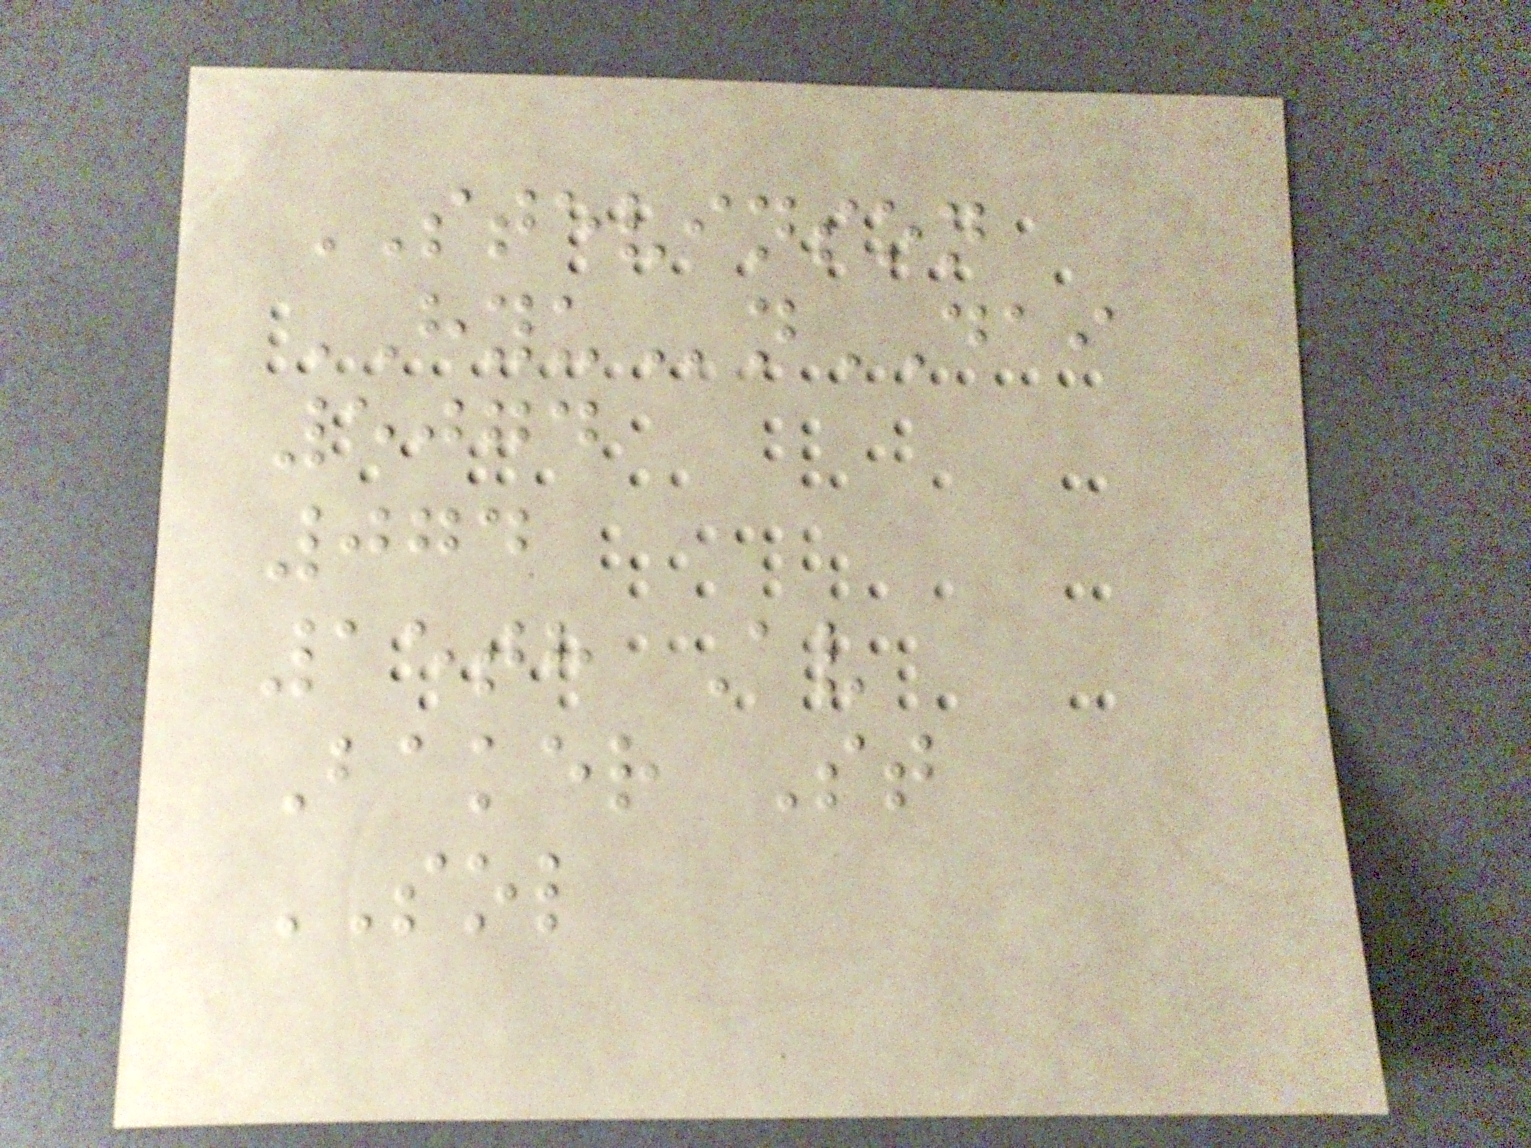STEVINSON
HYUnDAI
5074
074
15th Av
Baker St
SOL
